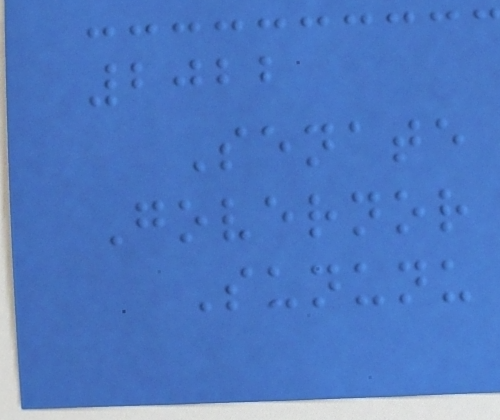2022
Senate
Governor
Sununu
